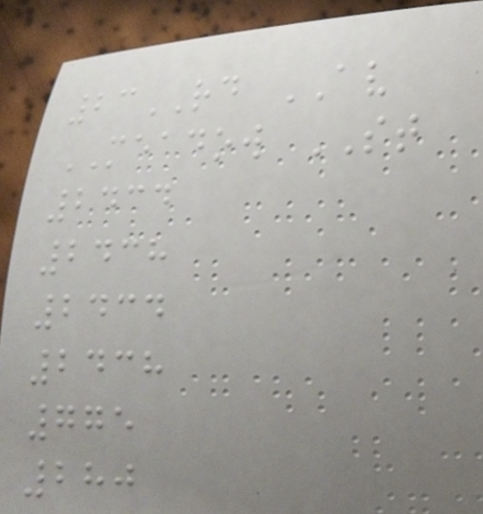23RD AV
MEADOW ST
2434
2438
2434
2438
775
280
